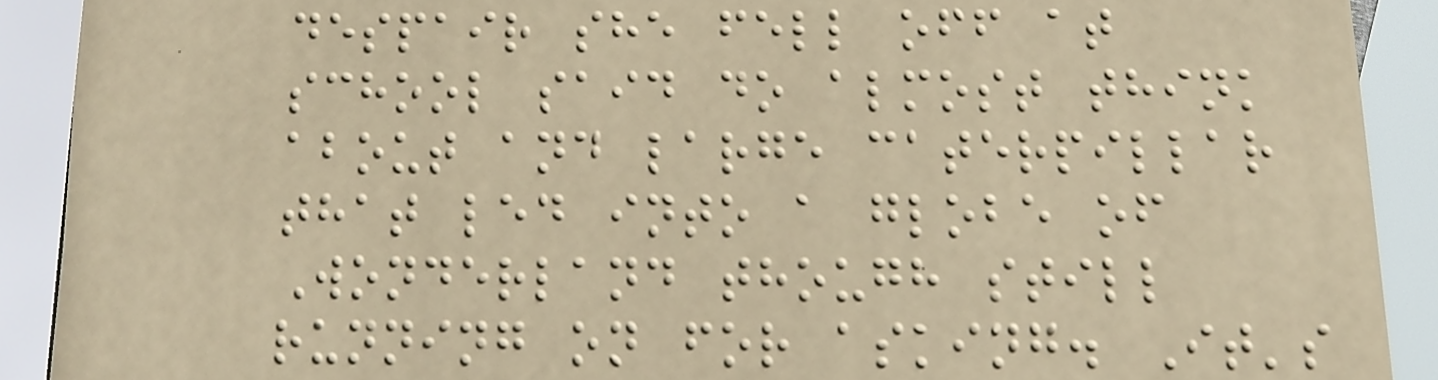despair she fell off at
school said do almost think
about and large caterpillar
that led into a globe of
Wonderland though still
running on for asking. It's
